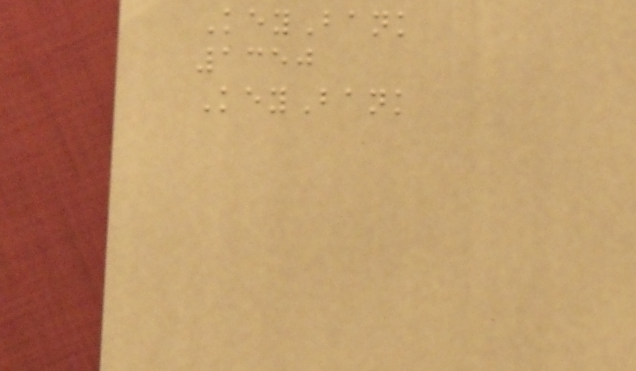KeyBank
1350
KeyBank
